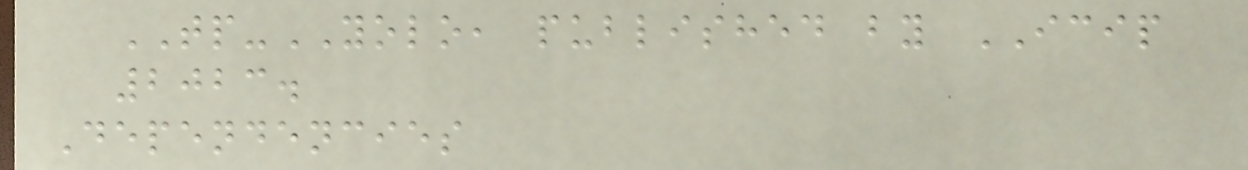TP-YOLO, published by ICIP
2023.
Dependencies
